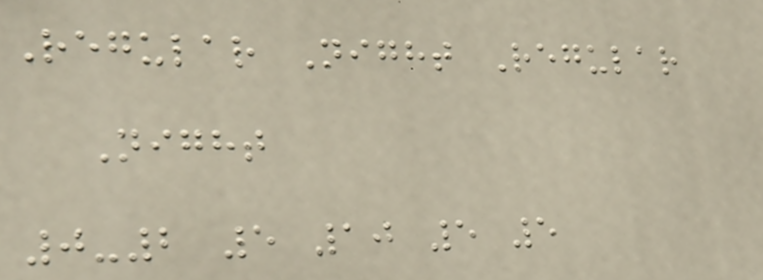Regular Night Regular
Night
0-2 5 10 5 5
